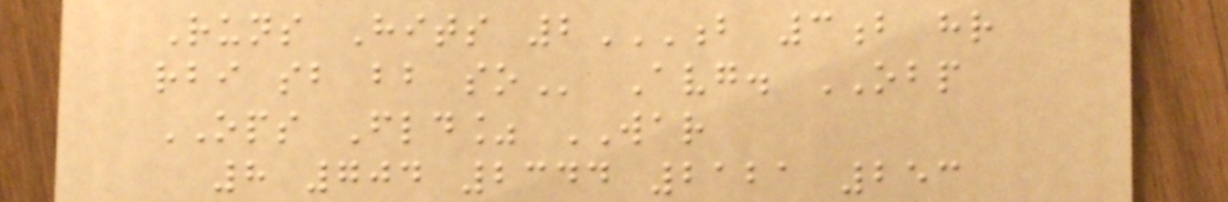Runs Hits 2B 3B HR
RBI SB BB SO Avg. OBP
OPS Fld% WAR
8 704 2344 2121 253
